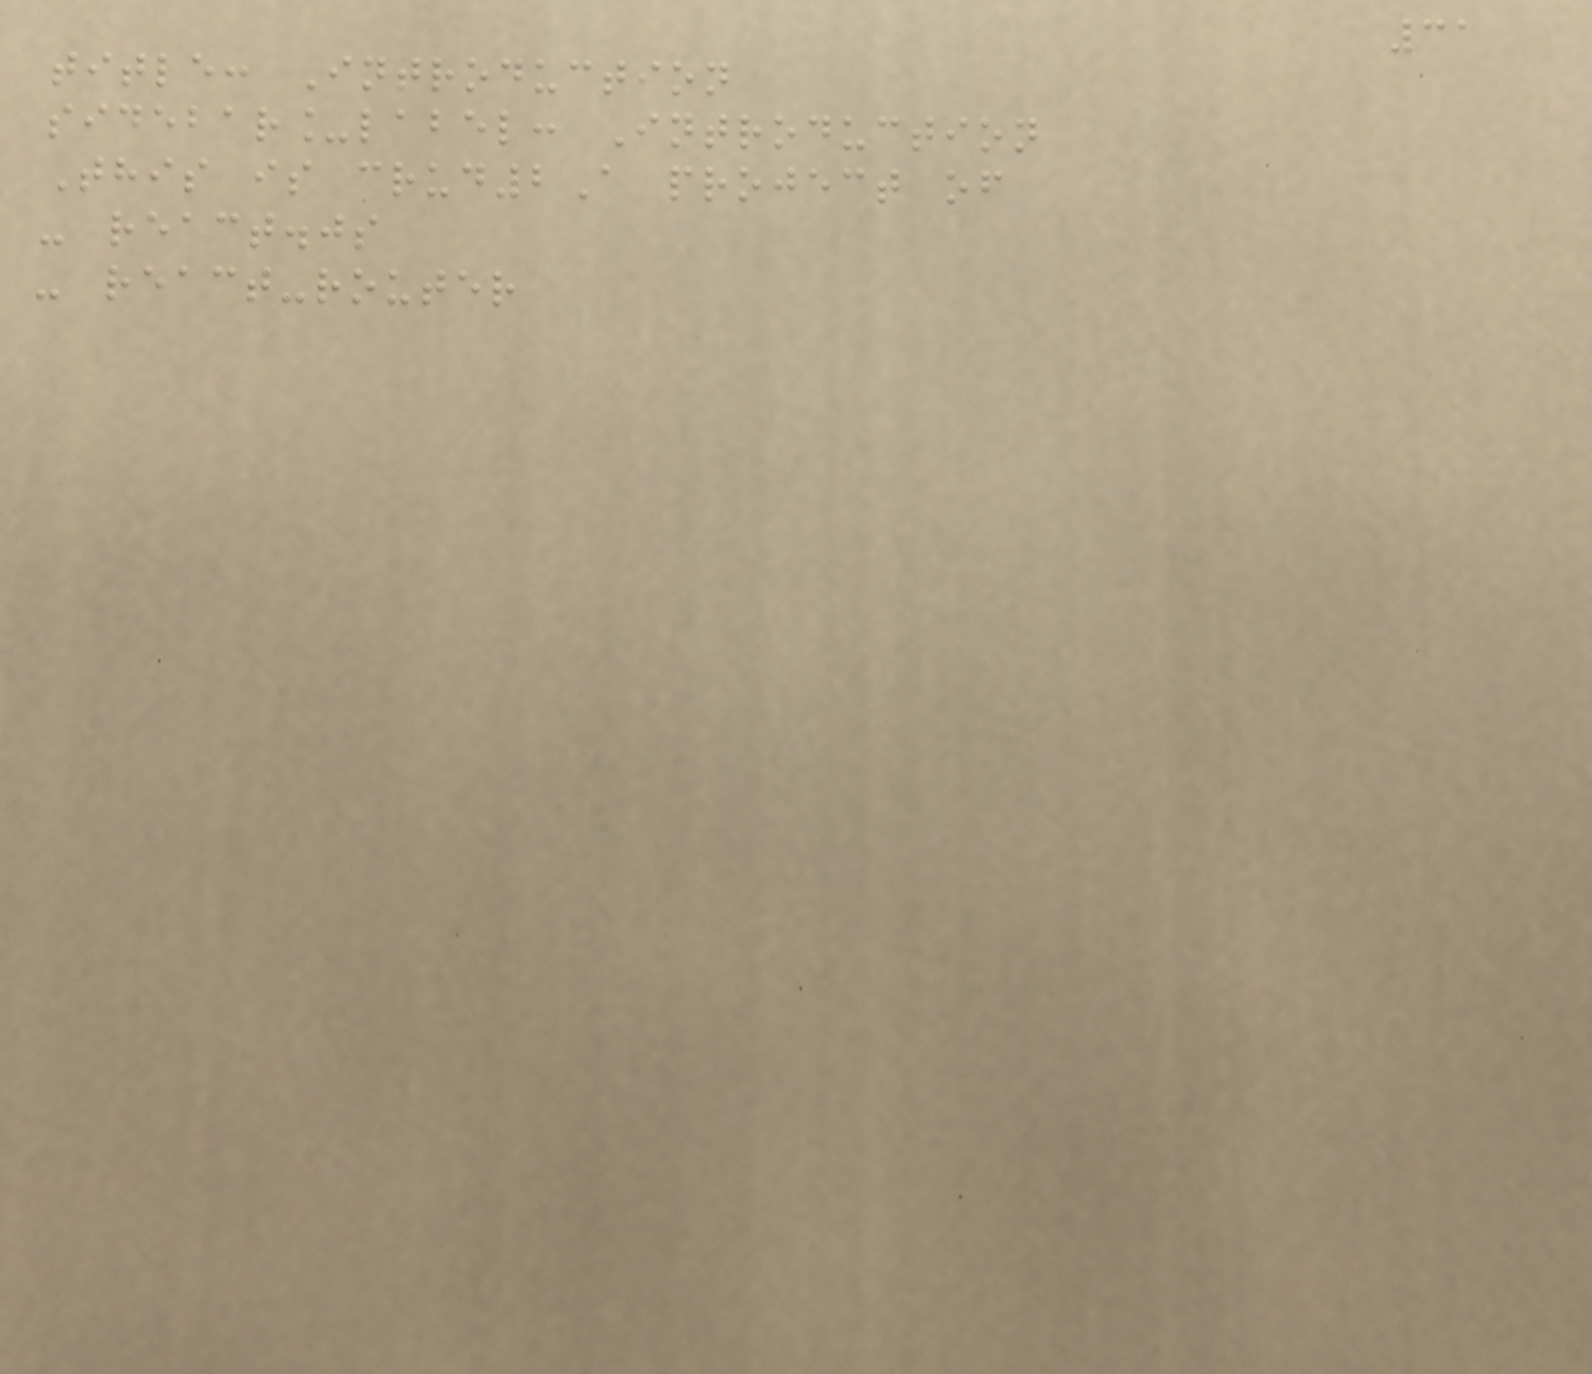31
title: Introduction
sidebar_label: Introduction
This is crud2A project of
- react.js
- react-router
